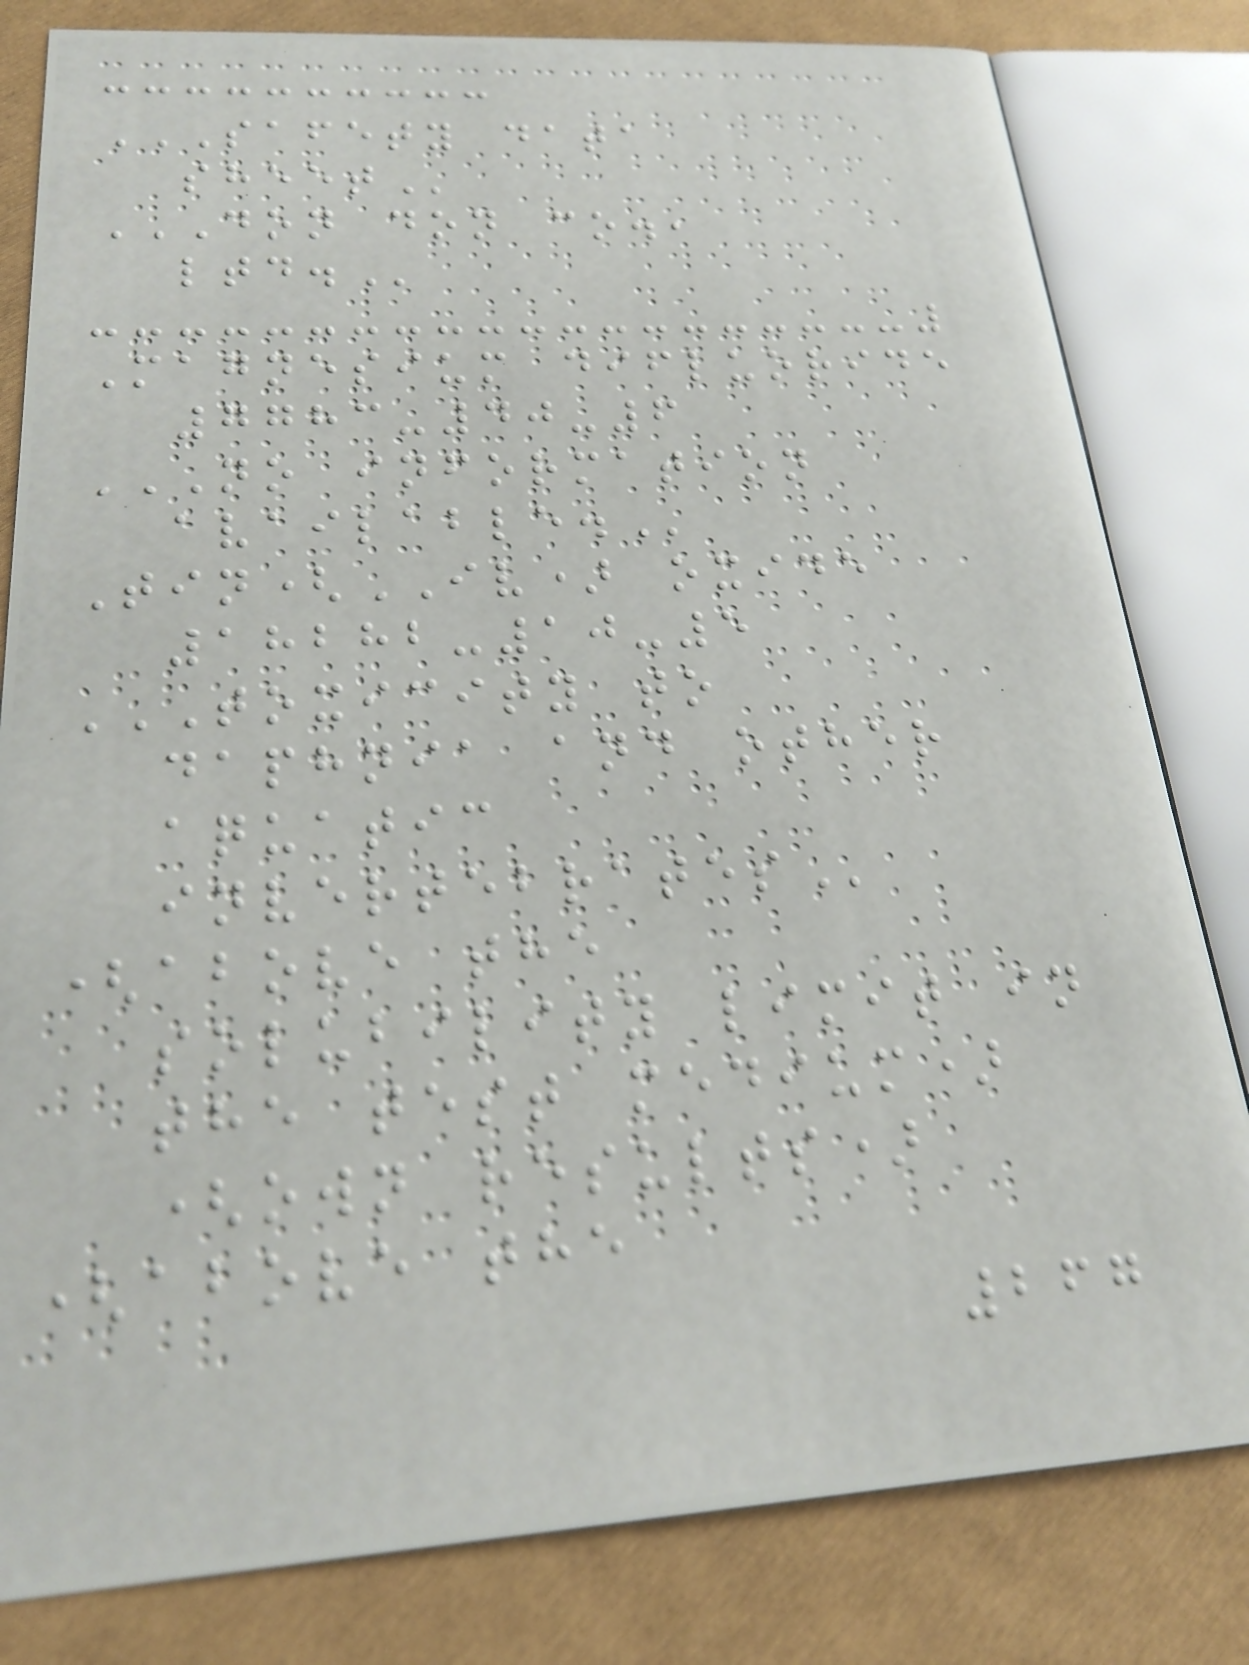SAFETY DATA
SHEET
DON DON CO.,
LTD.
Magnesium difluoride
7783-40-6
NO INFORMATION
AVAILABLE.
Tin(IV) oxide
18282-10-5
TOXICITY TO
DAPHNIA AND OTHER
AQUATIC
INVERTEBRATES
(above the
solubility limit in
the test medium)
(own results)
(above the
267
